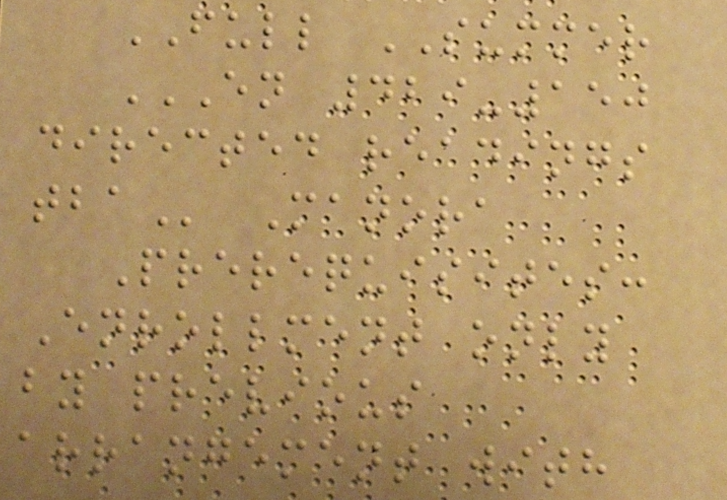FULL SUMMER
EN 429-150
DIRECTED READINGS
TBA Manora
Prerequisites:
Enrollment only
by previous
arrangement with
